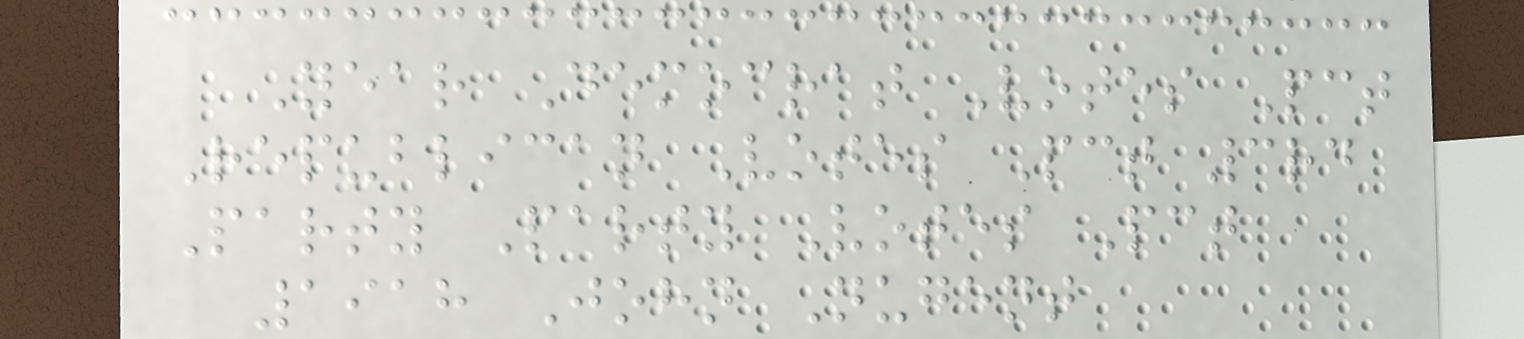Year Democrat Votes Pct
Republican Votes Pct 3rd
Party Party Votes Pct
1918 John Nugent
